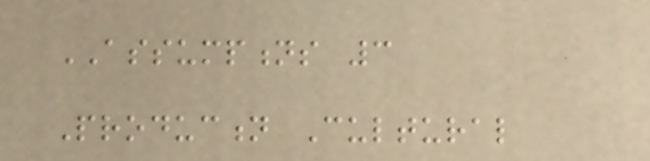ASSUMPTIONS 3
Production Cultural
